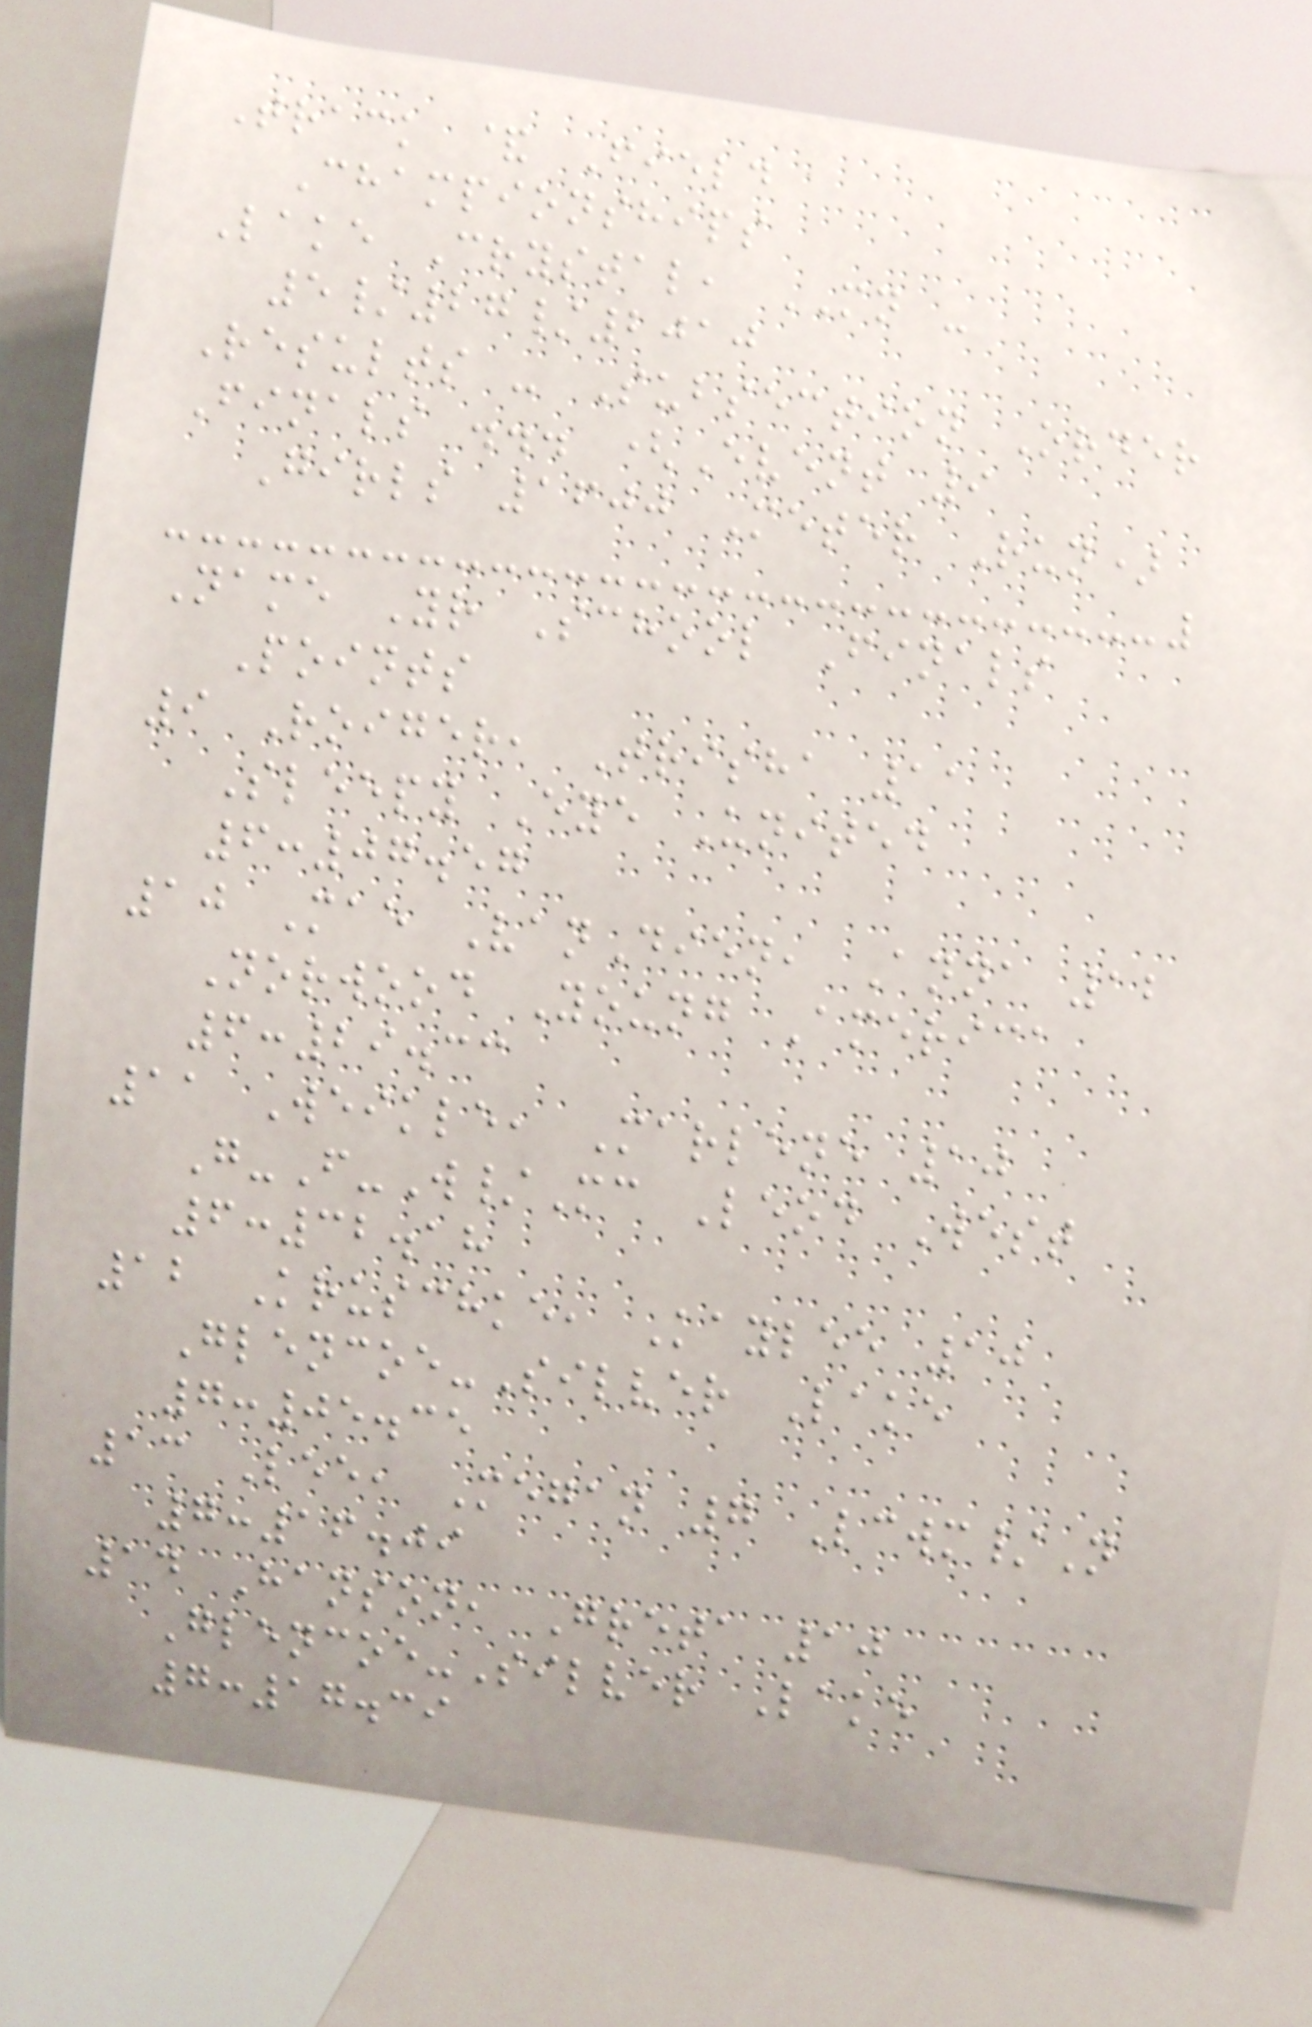Track & Field
Championships
Lake Crystal, MN -
5/27/2010
Results - Subsection Order
Finals ... (Event 9
Girls 1600 Meter Run)
Name Yr School Finals
Points
9 Roiger, Trisha 11
Sleepy Eye United
6:07.57
10 Mae VanDien, Anna 12
Norwood Young America
6:29.33
11 Weikle, Marlene 10
G-F-W/Mc Leod West
6:32.18
12 Kruschke, Kaylee 10
Glencoe-Silver Lake
7:05.35
13 Lee, Megan 7 Lcwm/N
7:16.09
14 Hanson, Greta 10
Glencoe-Silver Lake
7:17.39
